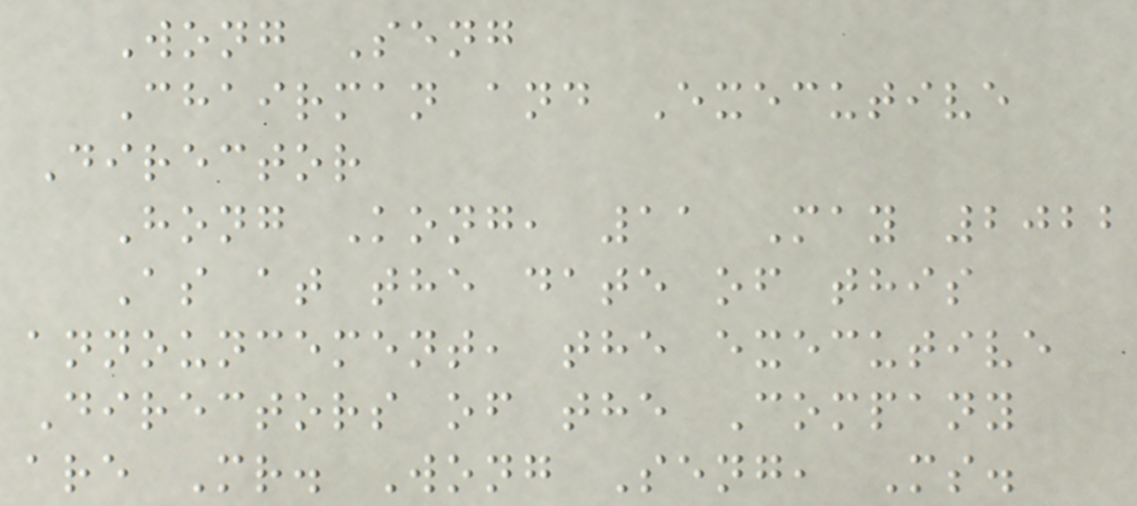Wong Seng
Chairman and Executive
Director
Hong Kong, 11 May 2022
As at the date of this
announcement, the executive
Directors of the Company
are Mr. Wong Seng, Ms.
